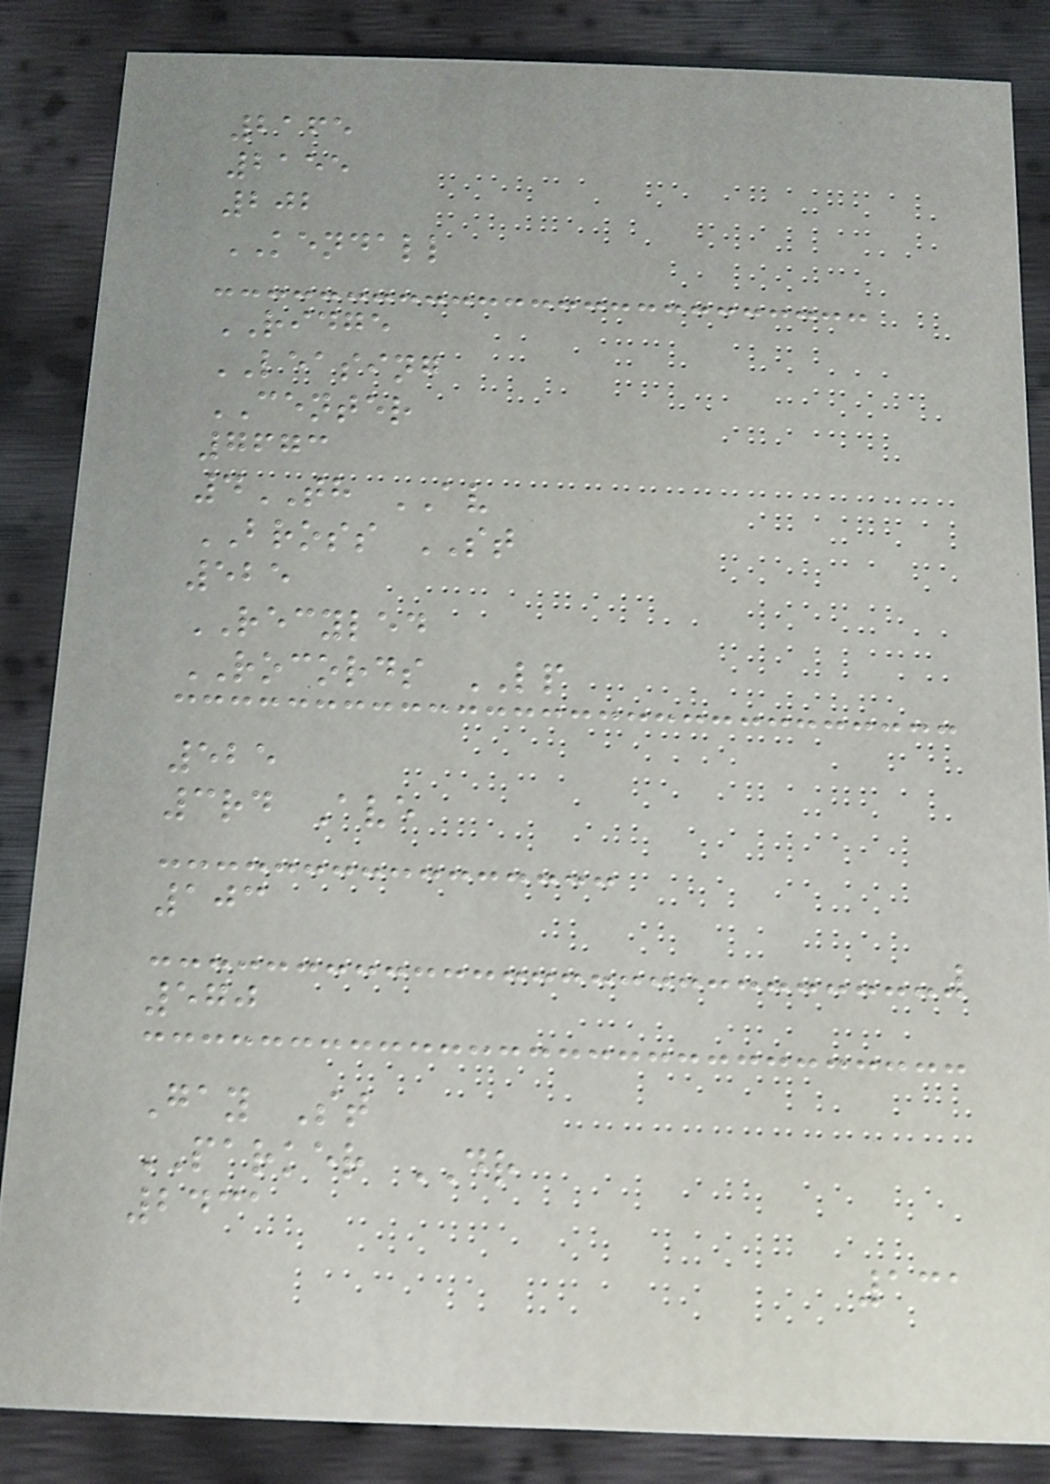2165
2155
202
KENDALL
RIDGE
LEASING
CENTER
7673
4TH AV
BROSS ST
525
RECYLED
ROCORDS LP
525
3rd Ave
103
570
Gay St
PARKER DR
2431
131
